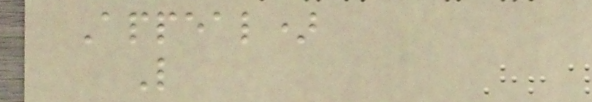Appeal)
L
